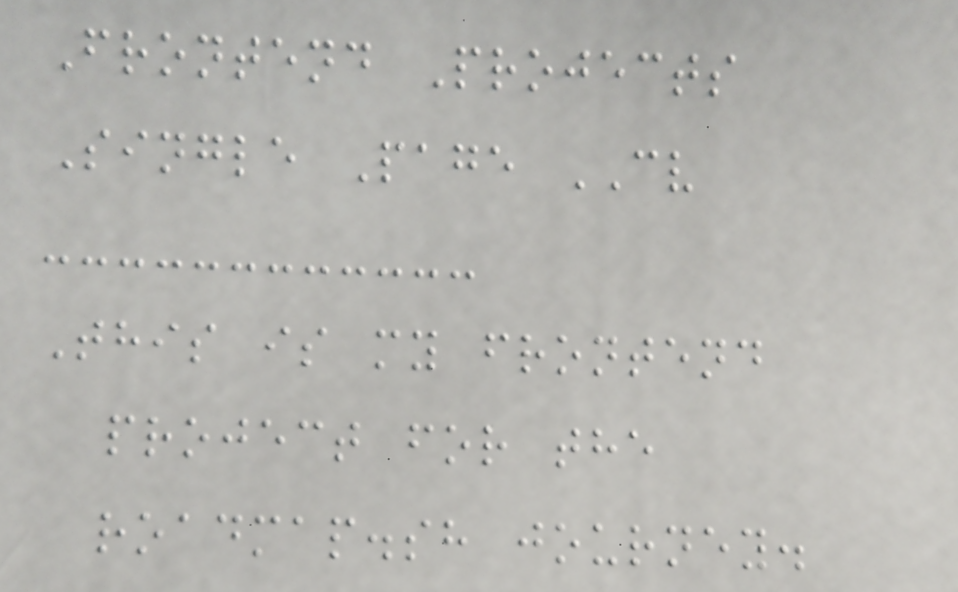Frontend Projects
Single Page CV
This is my frontend
project for the
roadmap.sh journey.
